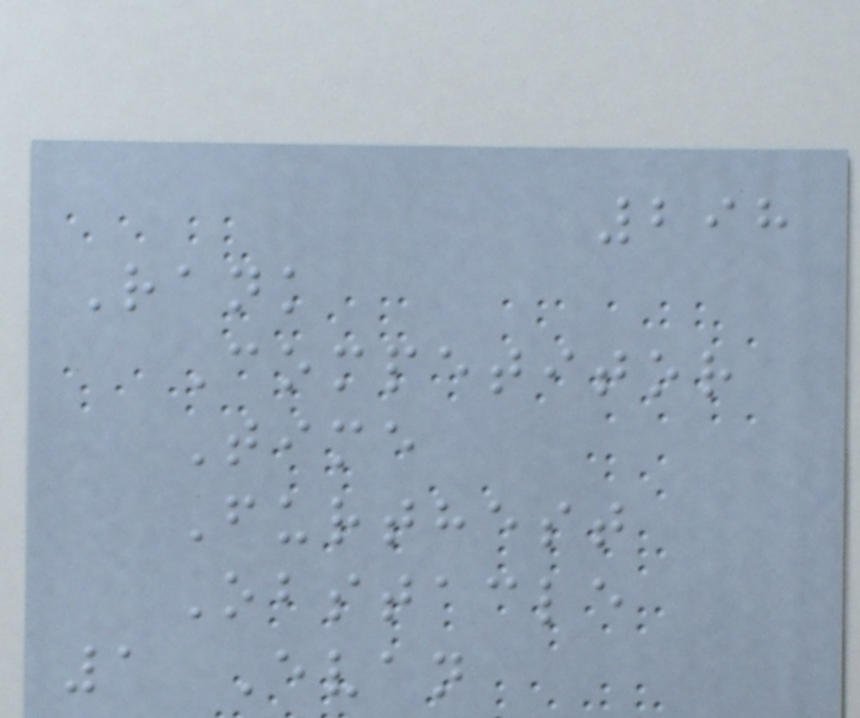298
Rank
Competitor
Time
Furthest
Obstacle
1 Evan
